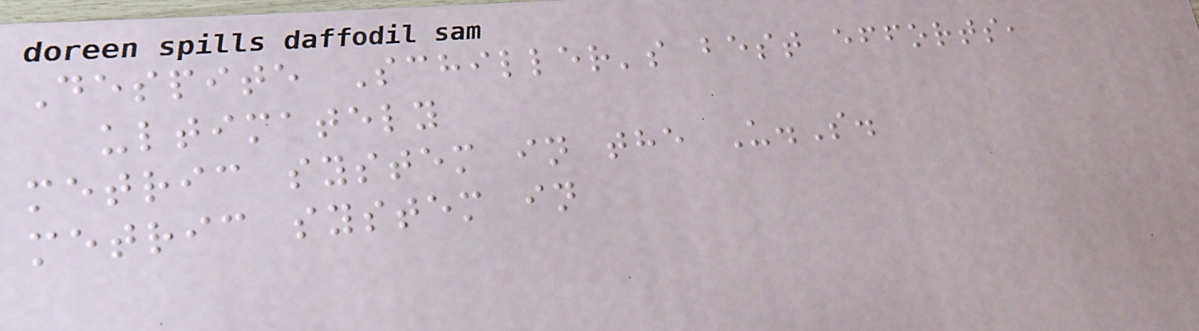Despite Schiller's best efforts,
ultimately
metric system in the U.S.
metric system in
